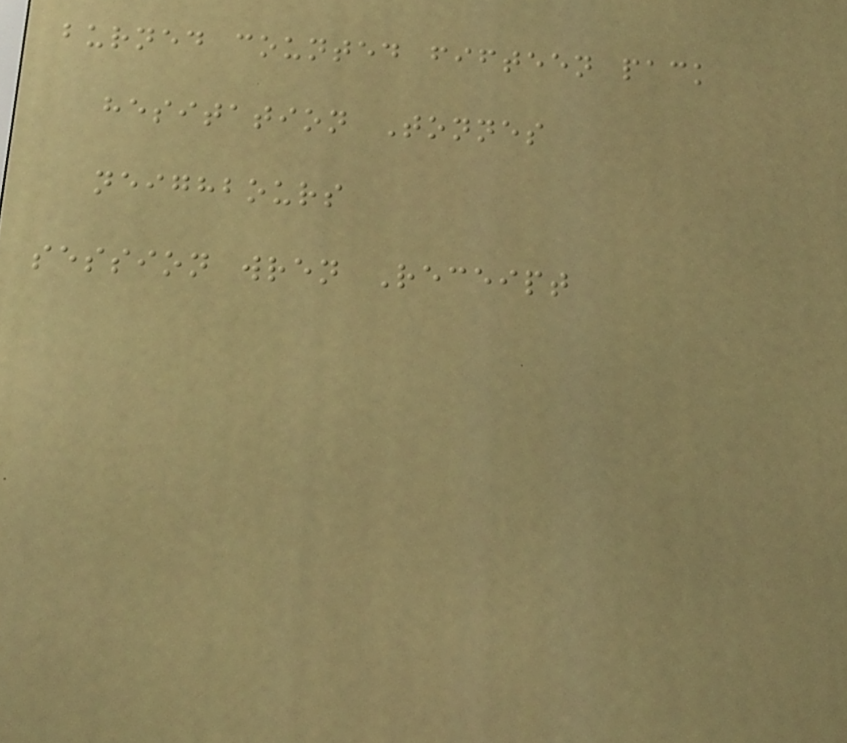burned counted fifteen pack
hesitation Tonnes
neighbours
session wren Receipt
